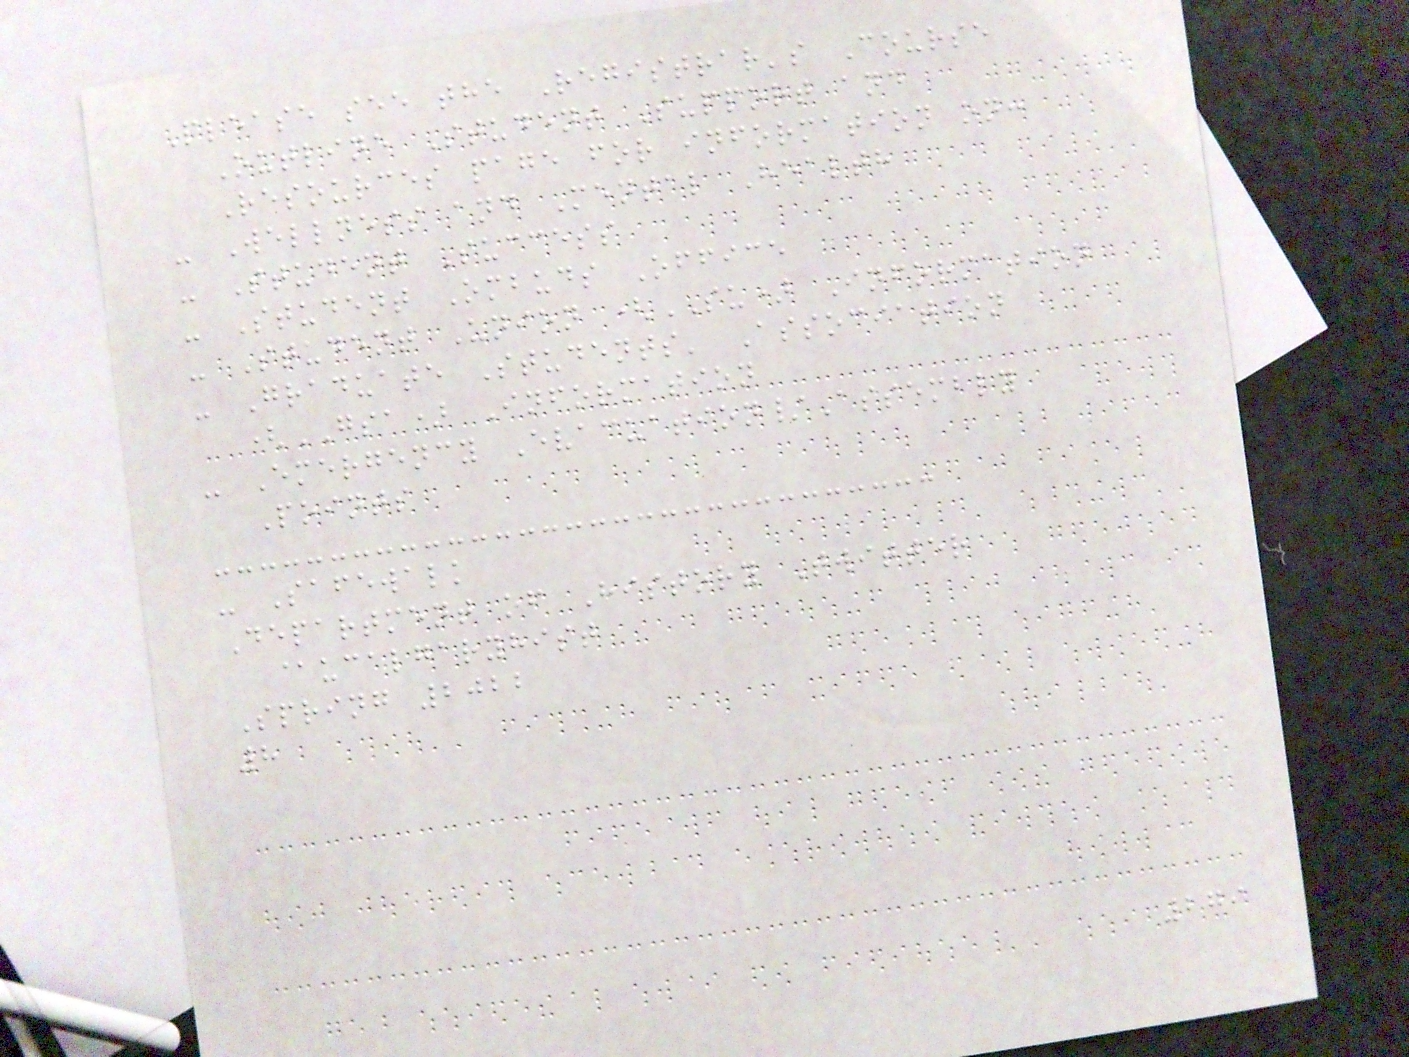Please see the Registrar's Course
Outline Student Support and
Resources page for information on:
- Wellness and Mental Health
- Student Success
- Student Ombuds Office
- Student Union (SU) Information
- Graduate Students' Association
(GSA) Information
- Emergency Evacuation/Assembly
Points
- Safewalk
Department of History Twitter
@ucalgaryhist
Spring 2022
8
279
